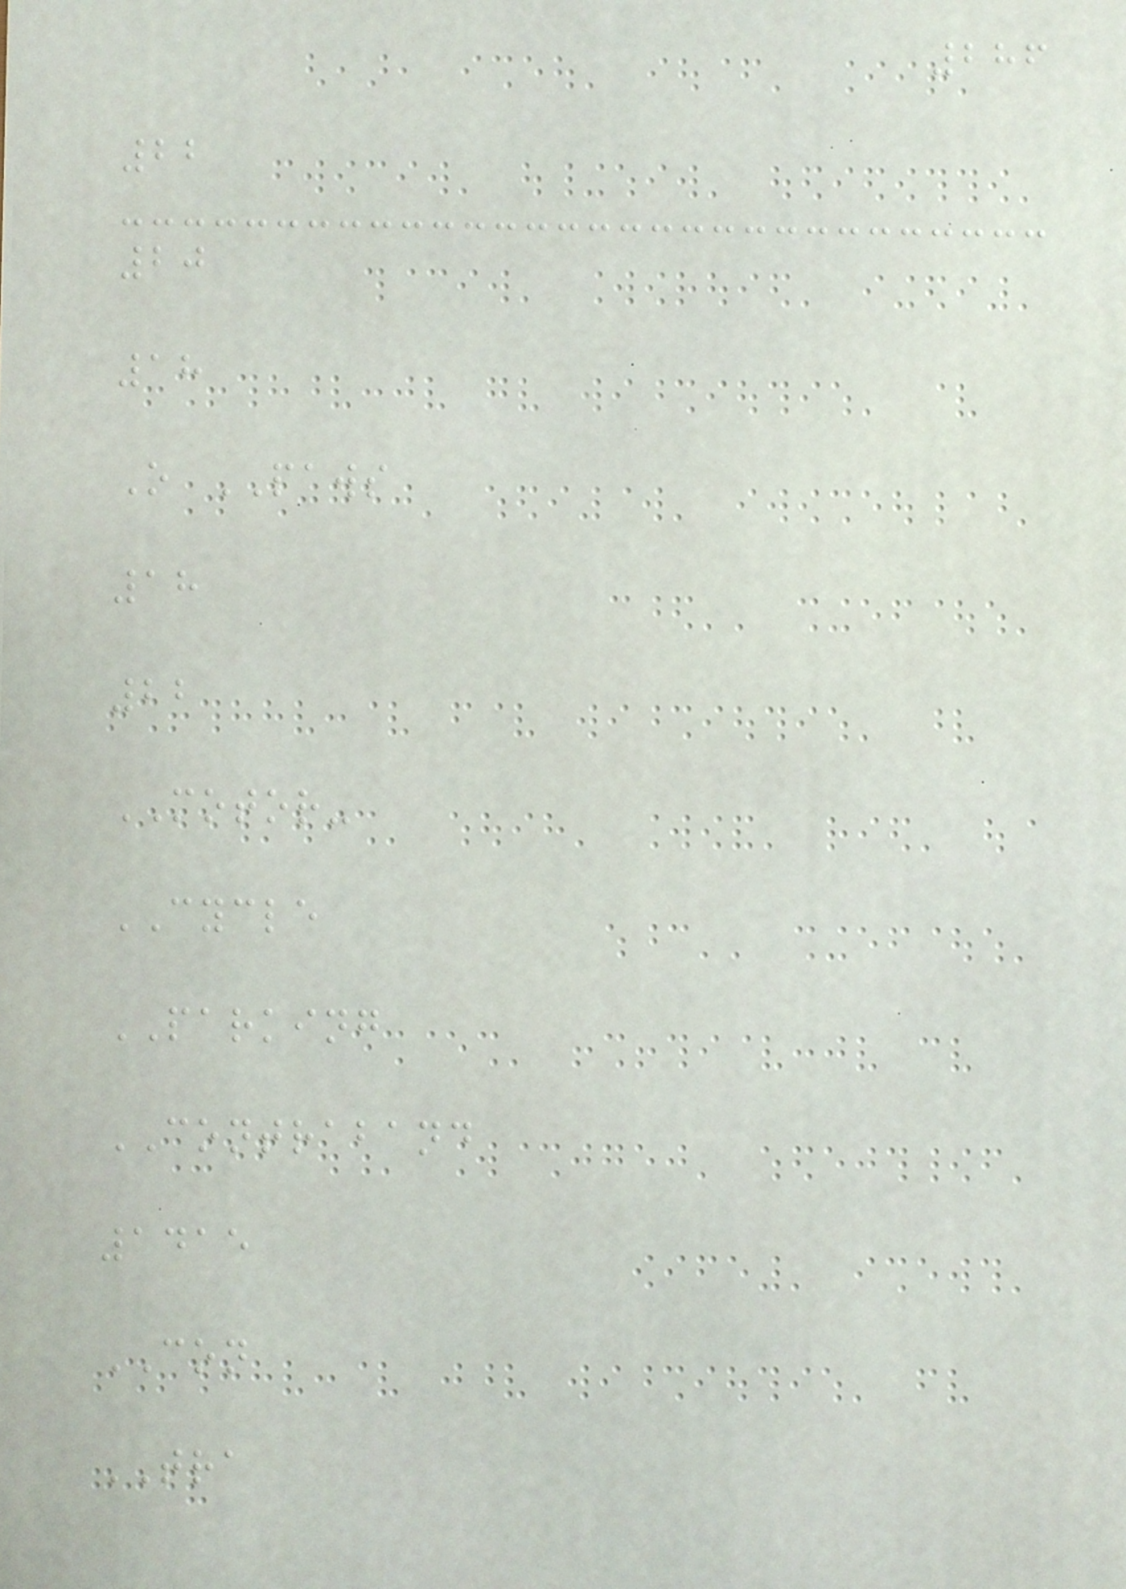286
22
20
18
O PAWS
18
22
MOTOR-
CYCLE
PARKING
CONTRABAND
1415
CON
TRA
